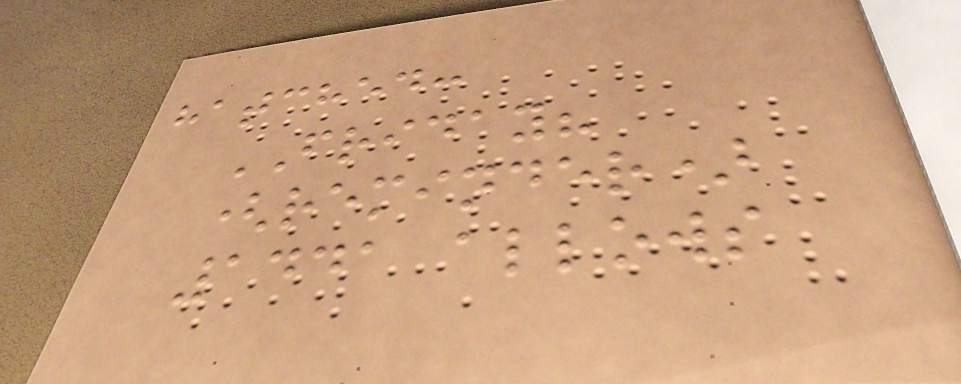hatched:
FRIDAY?
(reminder)
1441 allows
